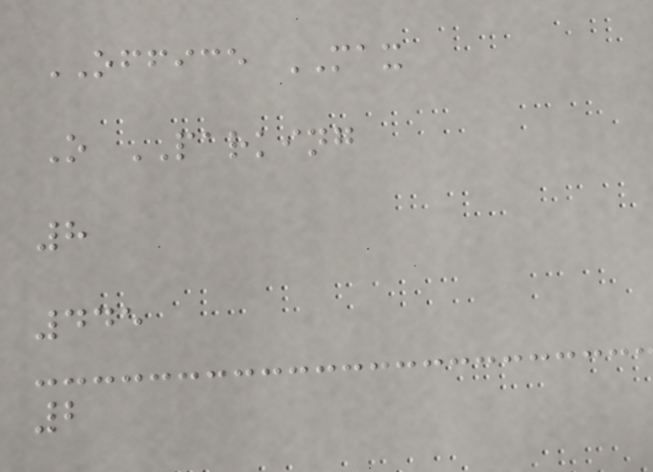OFFICE MAX
O PARKING
8
445
2
